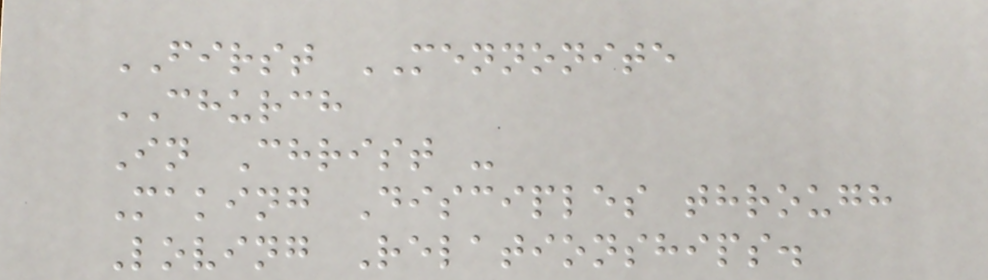FIRST MENNONITE
CHURCH
In Christ -
Making Disciples through
Loving Relationships.
